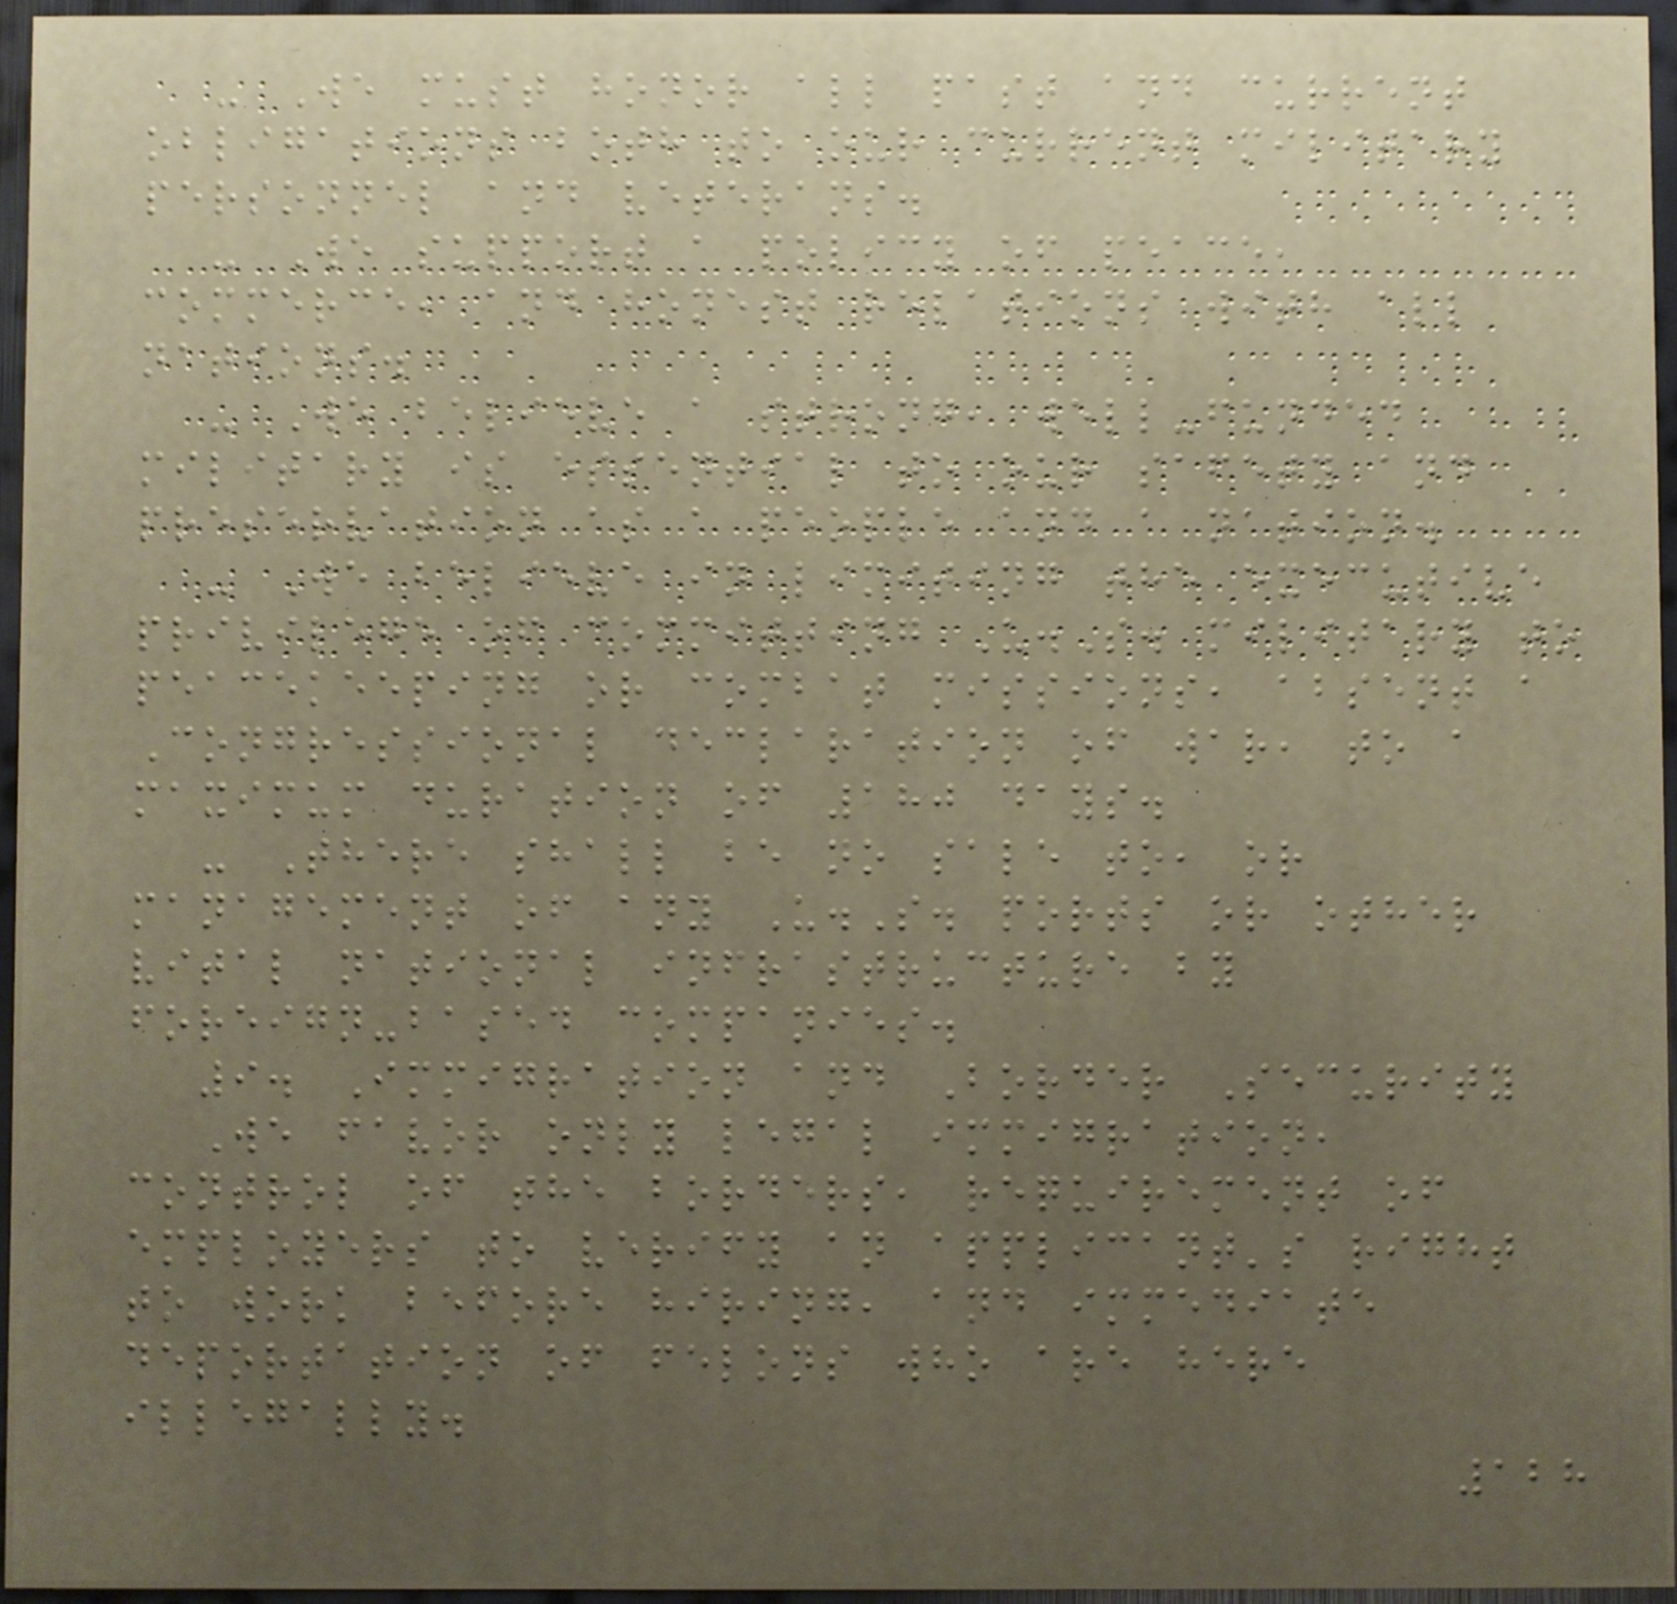- We must honor all past and current
obligations both to our current military
personnel and veterans.
- We support a policy of peace,
commerce, and honest relations with all
nations.
- We believe a strong, well-funded
military is essential to our safety and
preservation as a people and a nation.
- We believe in limiting the executive
privilege of committing U.S. military to
peacekeeping or combat missions, absent a
Congressional declaration of war, to a
maximum duration of 180 days.
- There shall be no sale to, or
management of any U.S. ports or other
vital national infrastructure by
foreign-based companies.
9. Immigration and Border Security
We favor only legal immigration,
control of the borders, requirement of
employers to verify an applicant's right
to work before hiring, and immediate
deportation of felons who are here
illegally.
128
